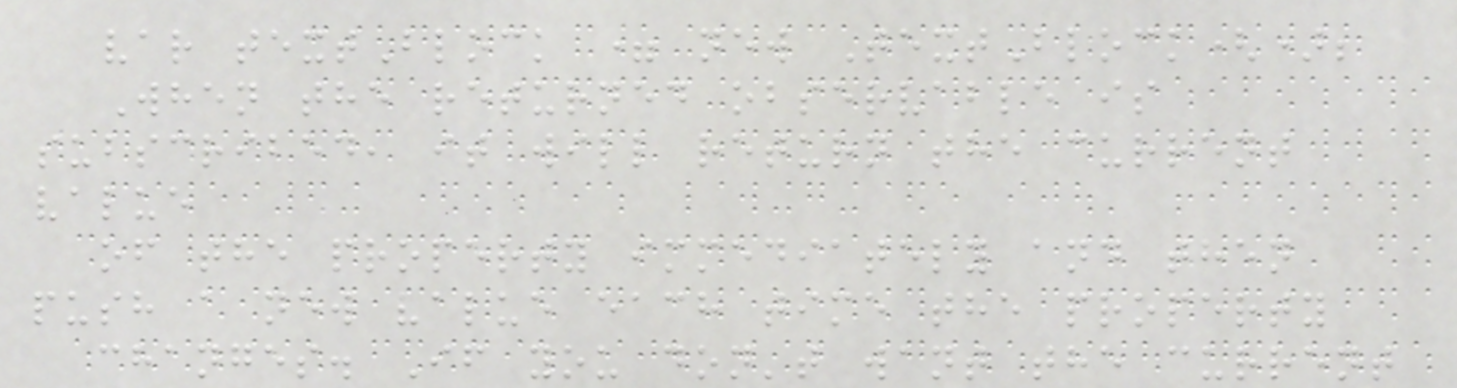var textBlock = new TextBlock();
When the returned observable is
subscribed, it will return the current
value
of the property immediately and then
push a new value each time the property
changes. If you don't want the current
